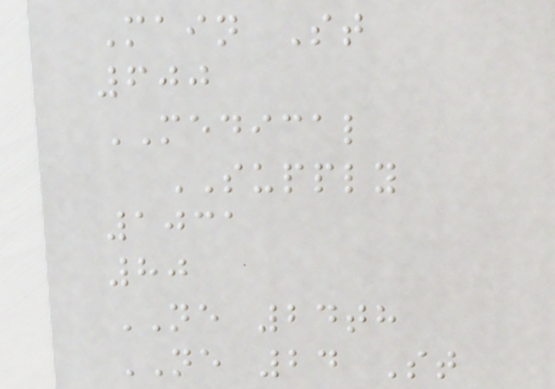Main St
600
MEDICAL
SUPPLY
1031
80
NE 24th
NE 24 St
